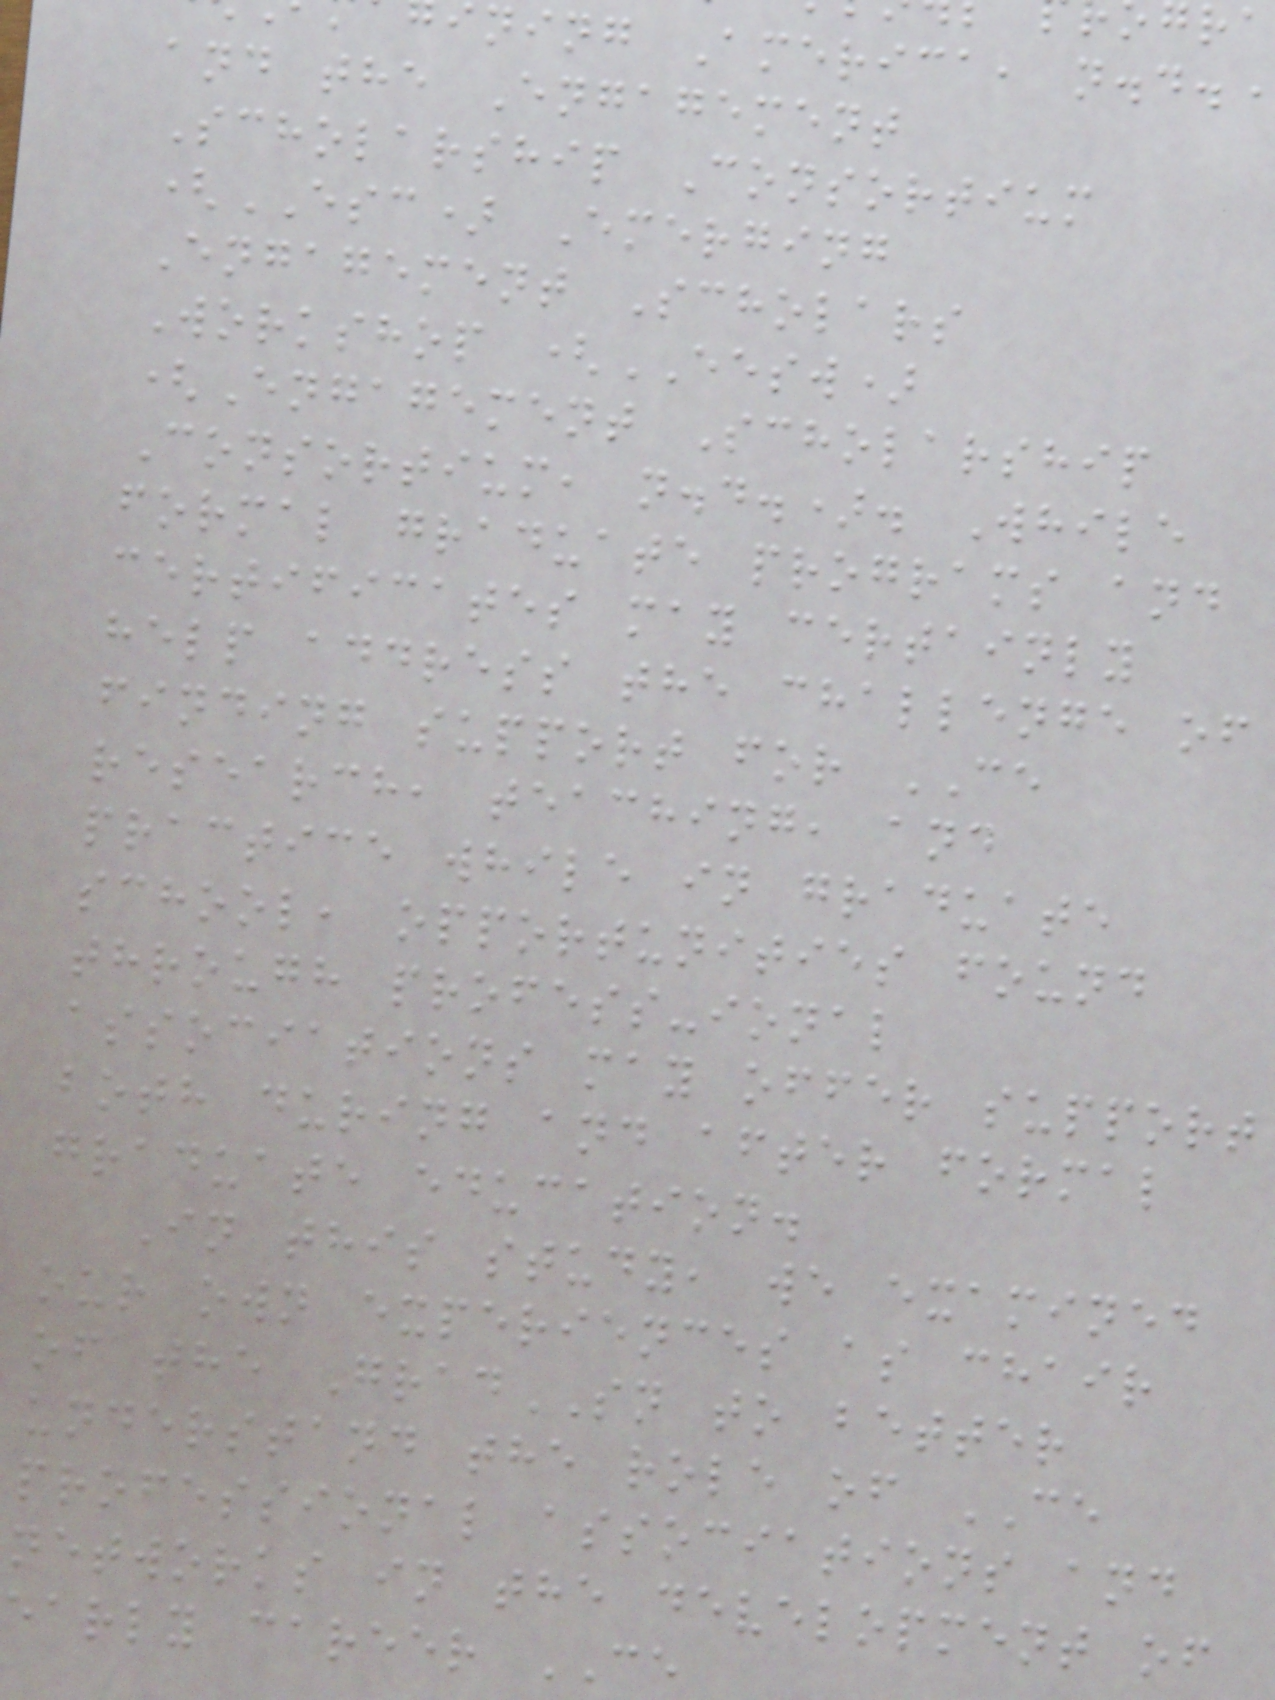ning America, n.d.
and the Engagement
Scholarship Consortium
(ESC) Emerging
Engagement Scholars
Workshop (EESW)
(Engagement Scholarship
Consortium, n.d.). While
formal graduate programs and
certificates may certainly
help address the challenge of
finding support for CE
research, teaching, and
practice while in graduate
school, opportunities found
through profess-ional
associations may offer support
both during and after formal
graduate education.
In this study, we examined
our own experiences as chair
of the GradSN to better
understand the role of CE
professional associations and
networks in the development of
early career CE
